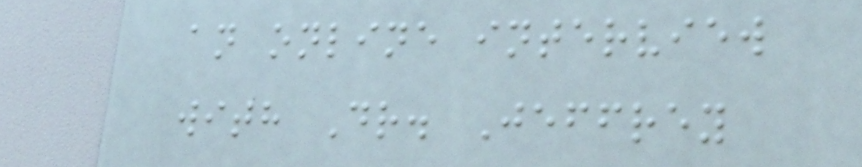an online interview
with Dr. Jeffrey
